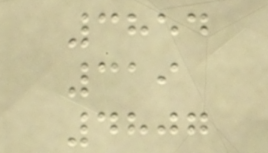3854
319
4807
